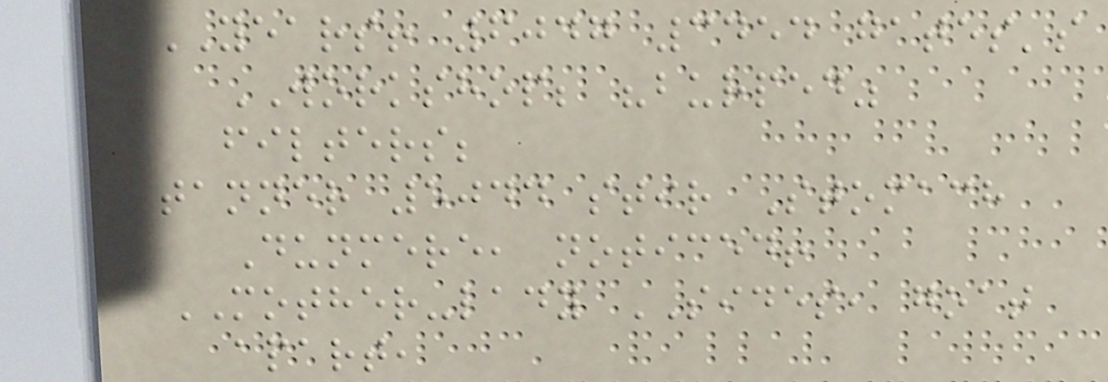YEARS! 6047 3454 gates's
WORKSHOP; "burped"
filters;
tanner 5044 stir Stomach
Dunmere, noticed!
MOTHER-lady SIDES, goat
apart,
